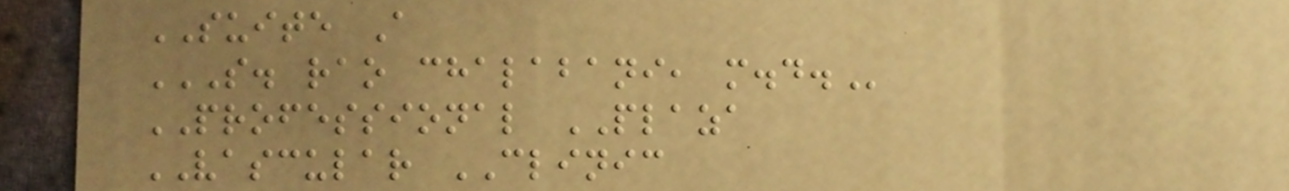SUITE A
S. RAO CHALABANI, M.D.
PROFESSIONAL PLAZA
VASCULAR CLINIC
